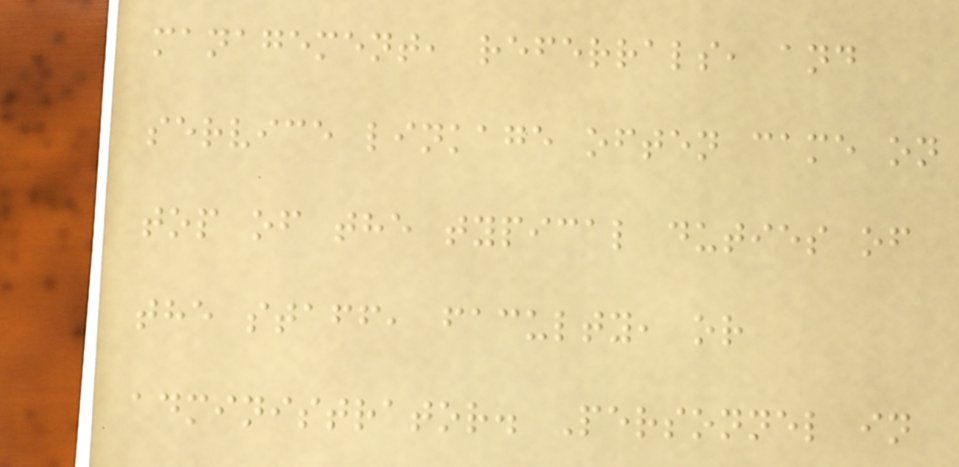management, referrals, and
service linkage often came on
top of the typical duties of
the staff, faculty, or
administrator. Personnel in
